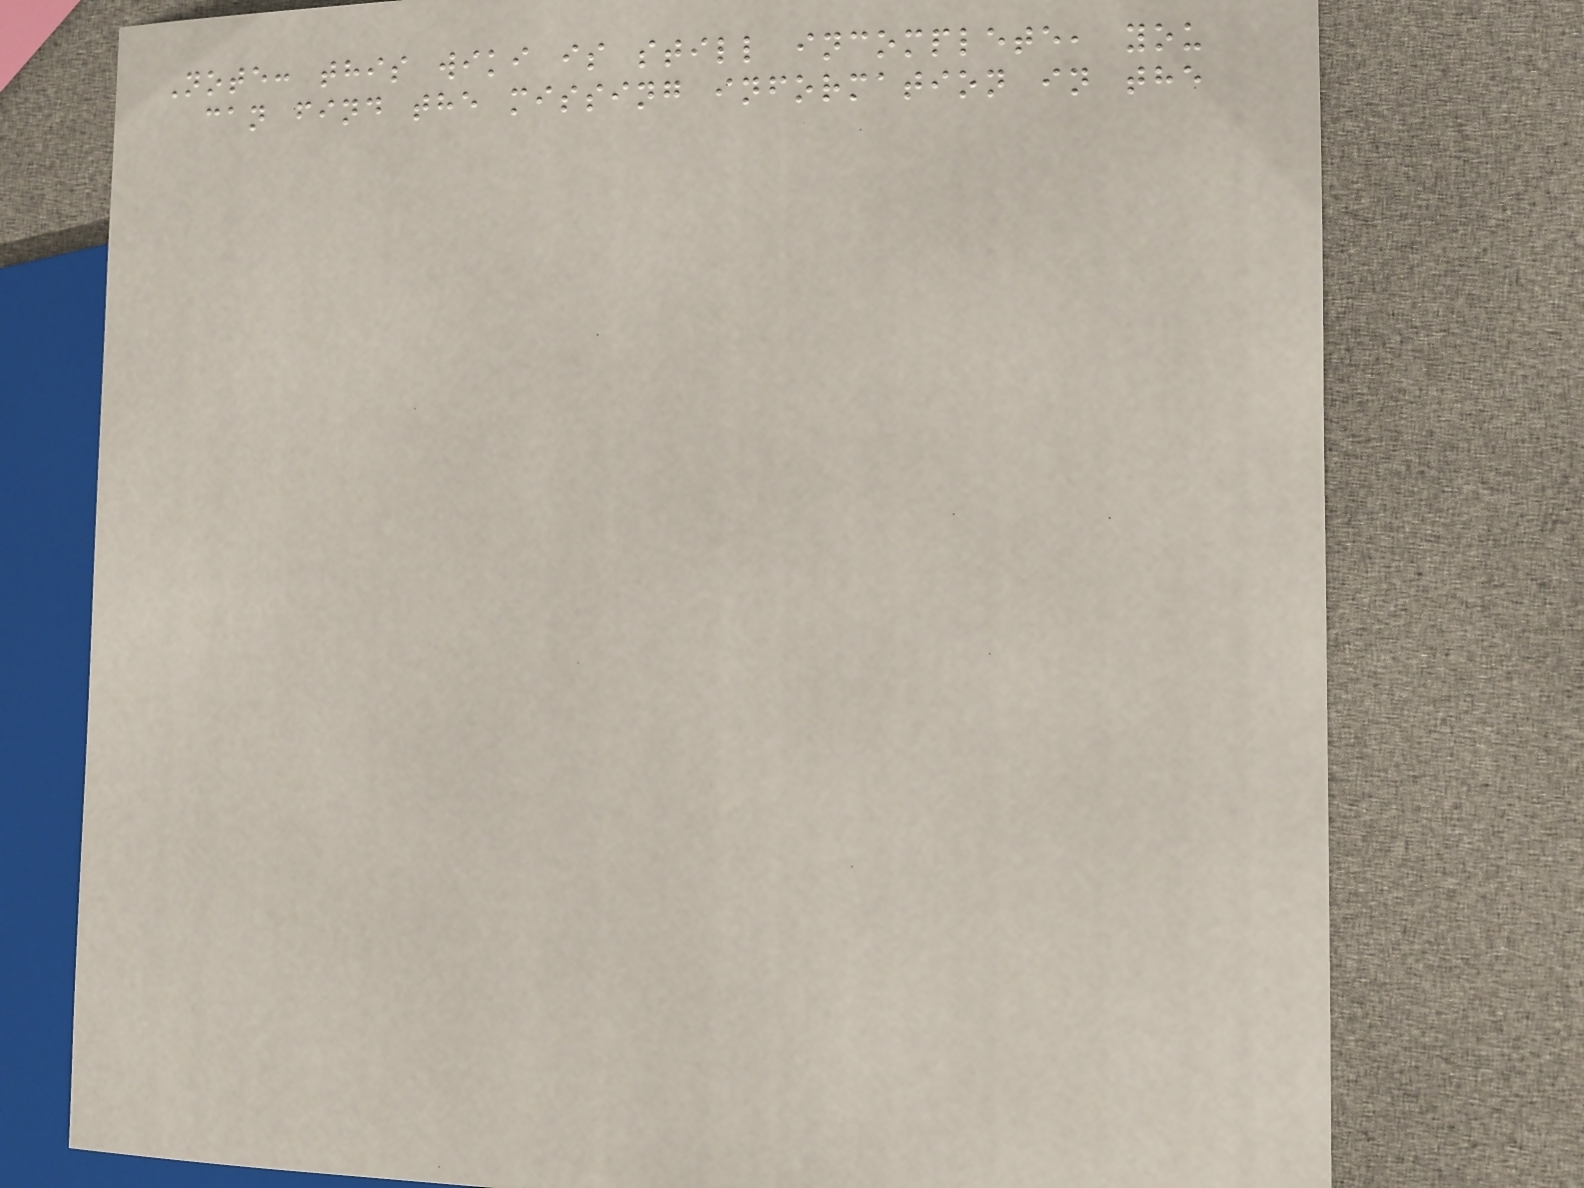Note: this wiki is still incomplete, you
can find the missing information in the
